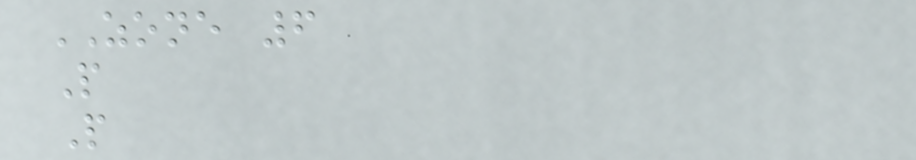ZONE 6
P
P
